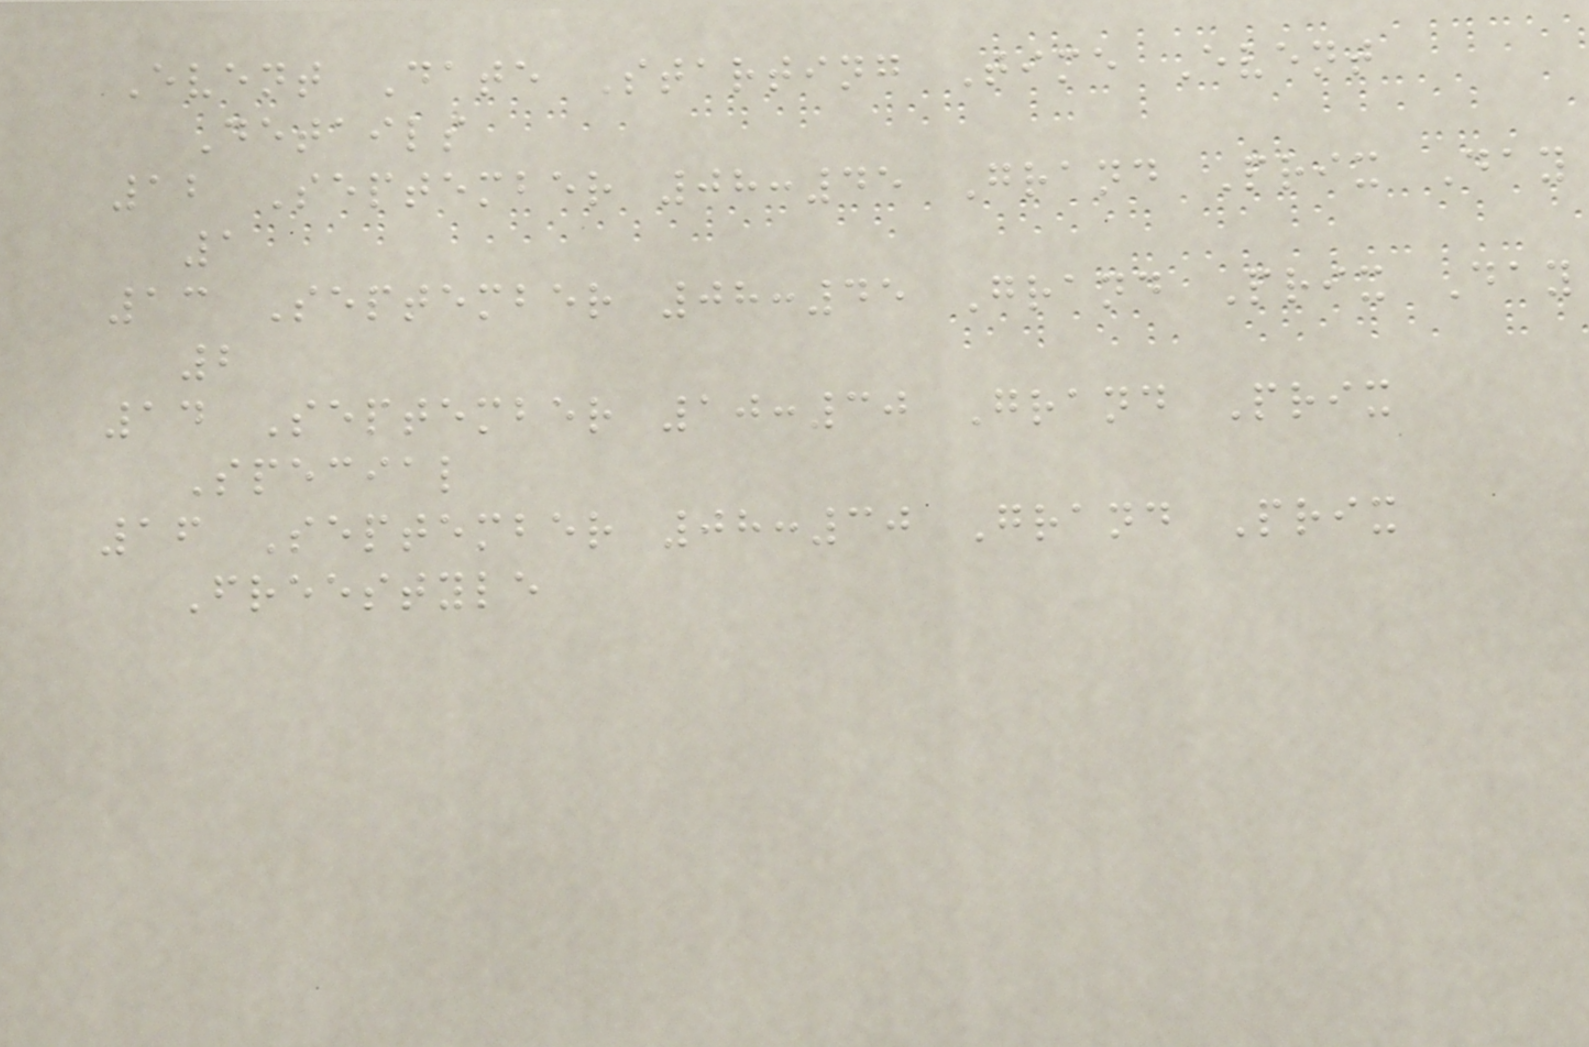Event Date Starting Time Event
Details
12 September 08:45 Grand Prix Day
1
13 September 08:45 Grand Prix Day
2
14 September 10:30 Grand Prix
Special
16 September 08:30 Grand Prix
Freestyle
